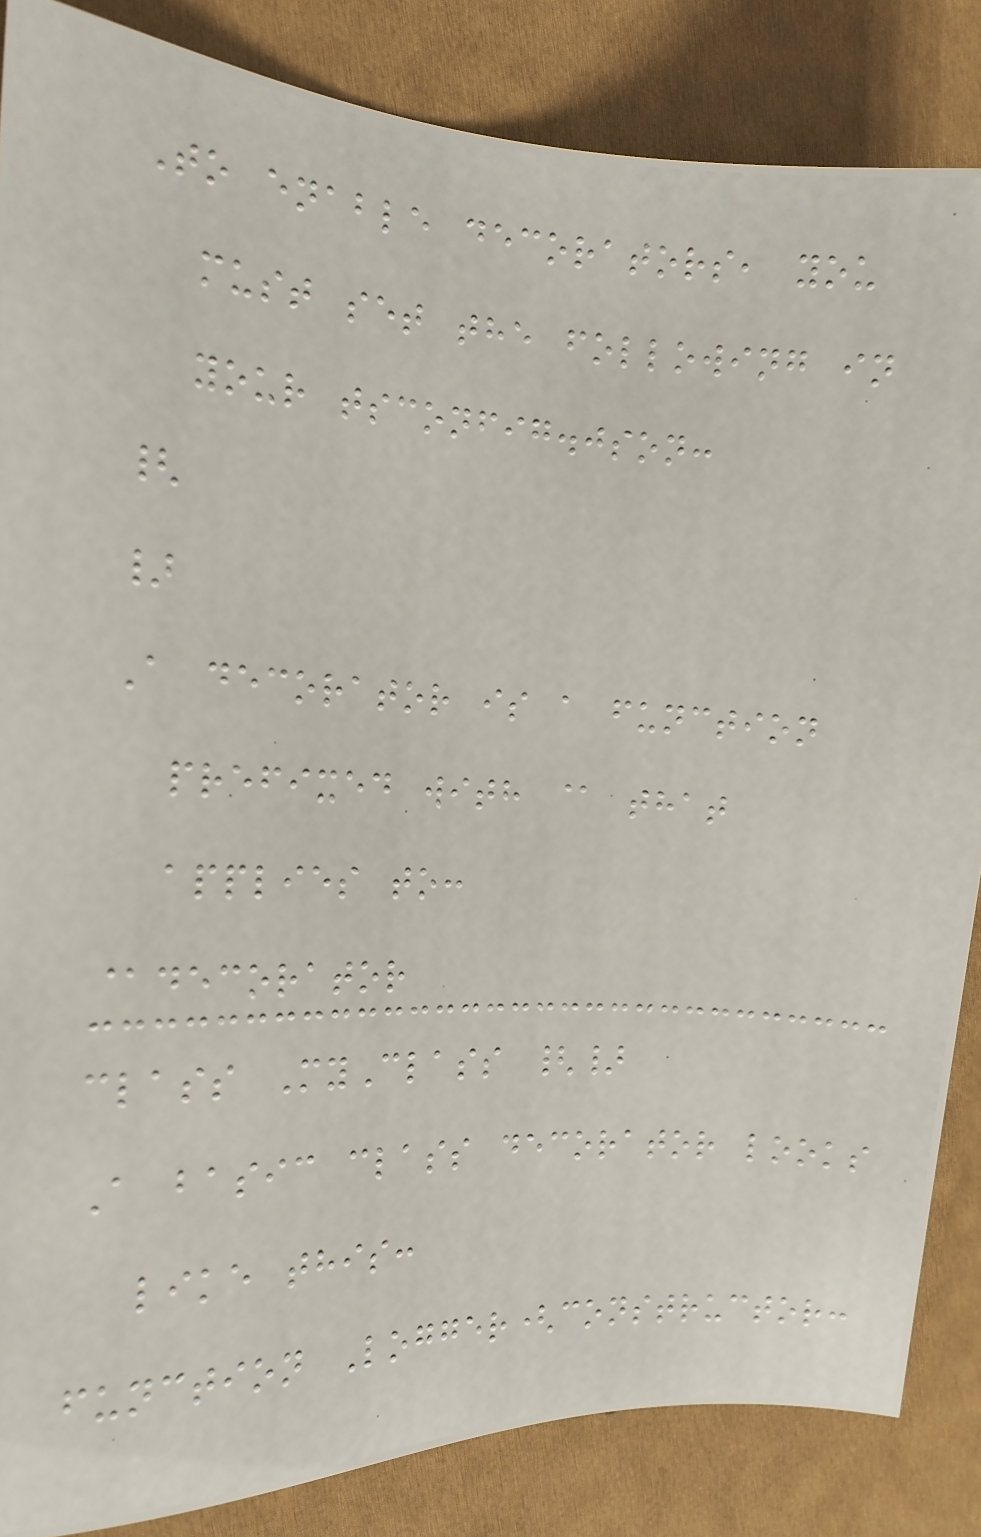To enable decorators, you
must set the following in
your tsconfig.json:
{
}
A decorator is a function
prefixed with @ that
applies to:
@decorator
class MyClass {}
A basic class decorator looks
like this:
function Logger(constructor:
